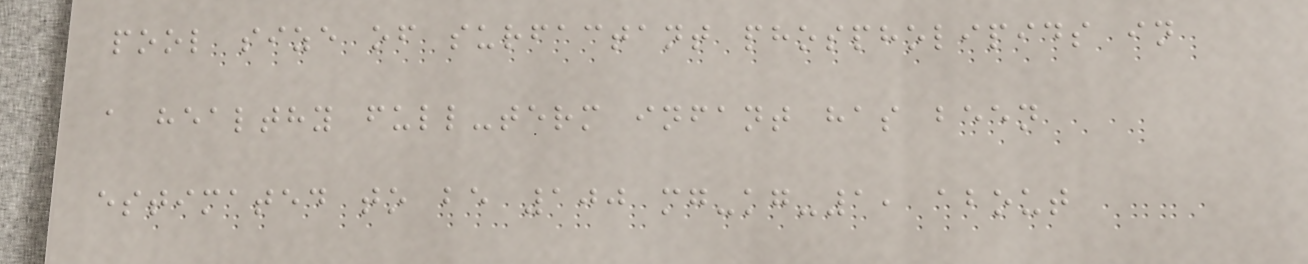pool size of surfactant phospholipids in
a healthy full-term infant has been
estimated to be 100 mg-kg-1, about
